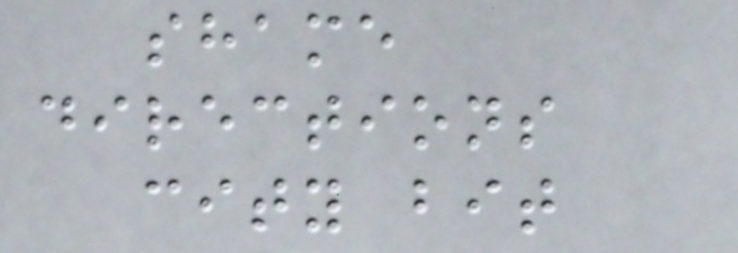shame
directions
city bit
